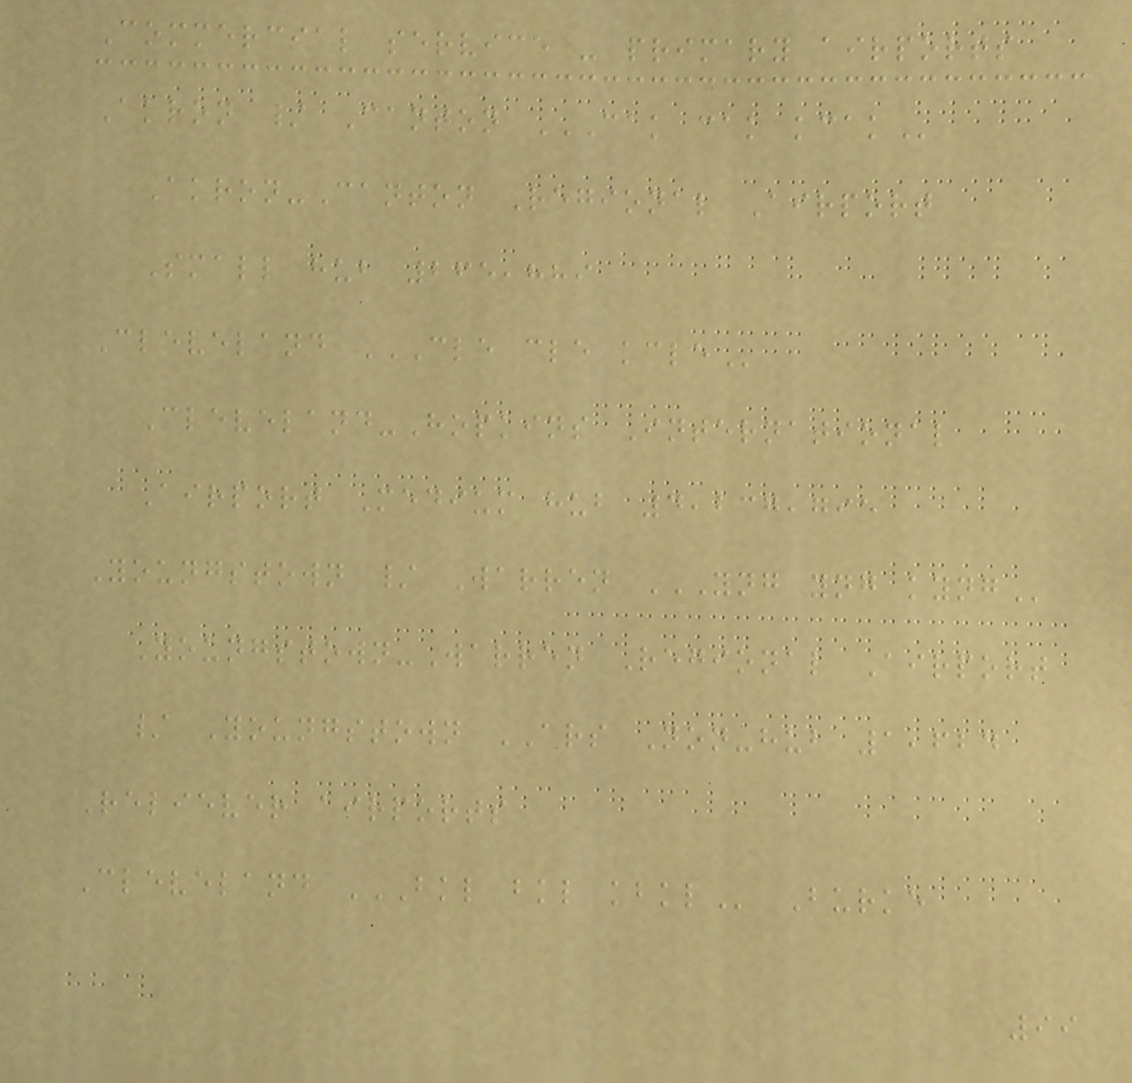Commercial service - primary airports
Akron / Canton CAK CAK KCAK
Akron-Canton Regional Airport
Small hub 265,889
Cleveland CLE CLE KCLE
Cleveland-Hopkins International
Airport Medium hub 4,237,795
Youngstown / Warren YNG YNG KYNG
Youngstown-Warren Regional Airport
/ Youngstown ARS Non-hub 1,624
Reliever airports
Cleveland BKL BKL KBKL Burke
99
